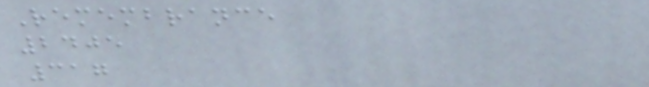Remembrance
2405
317
